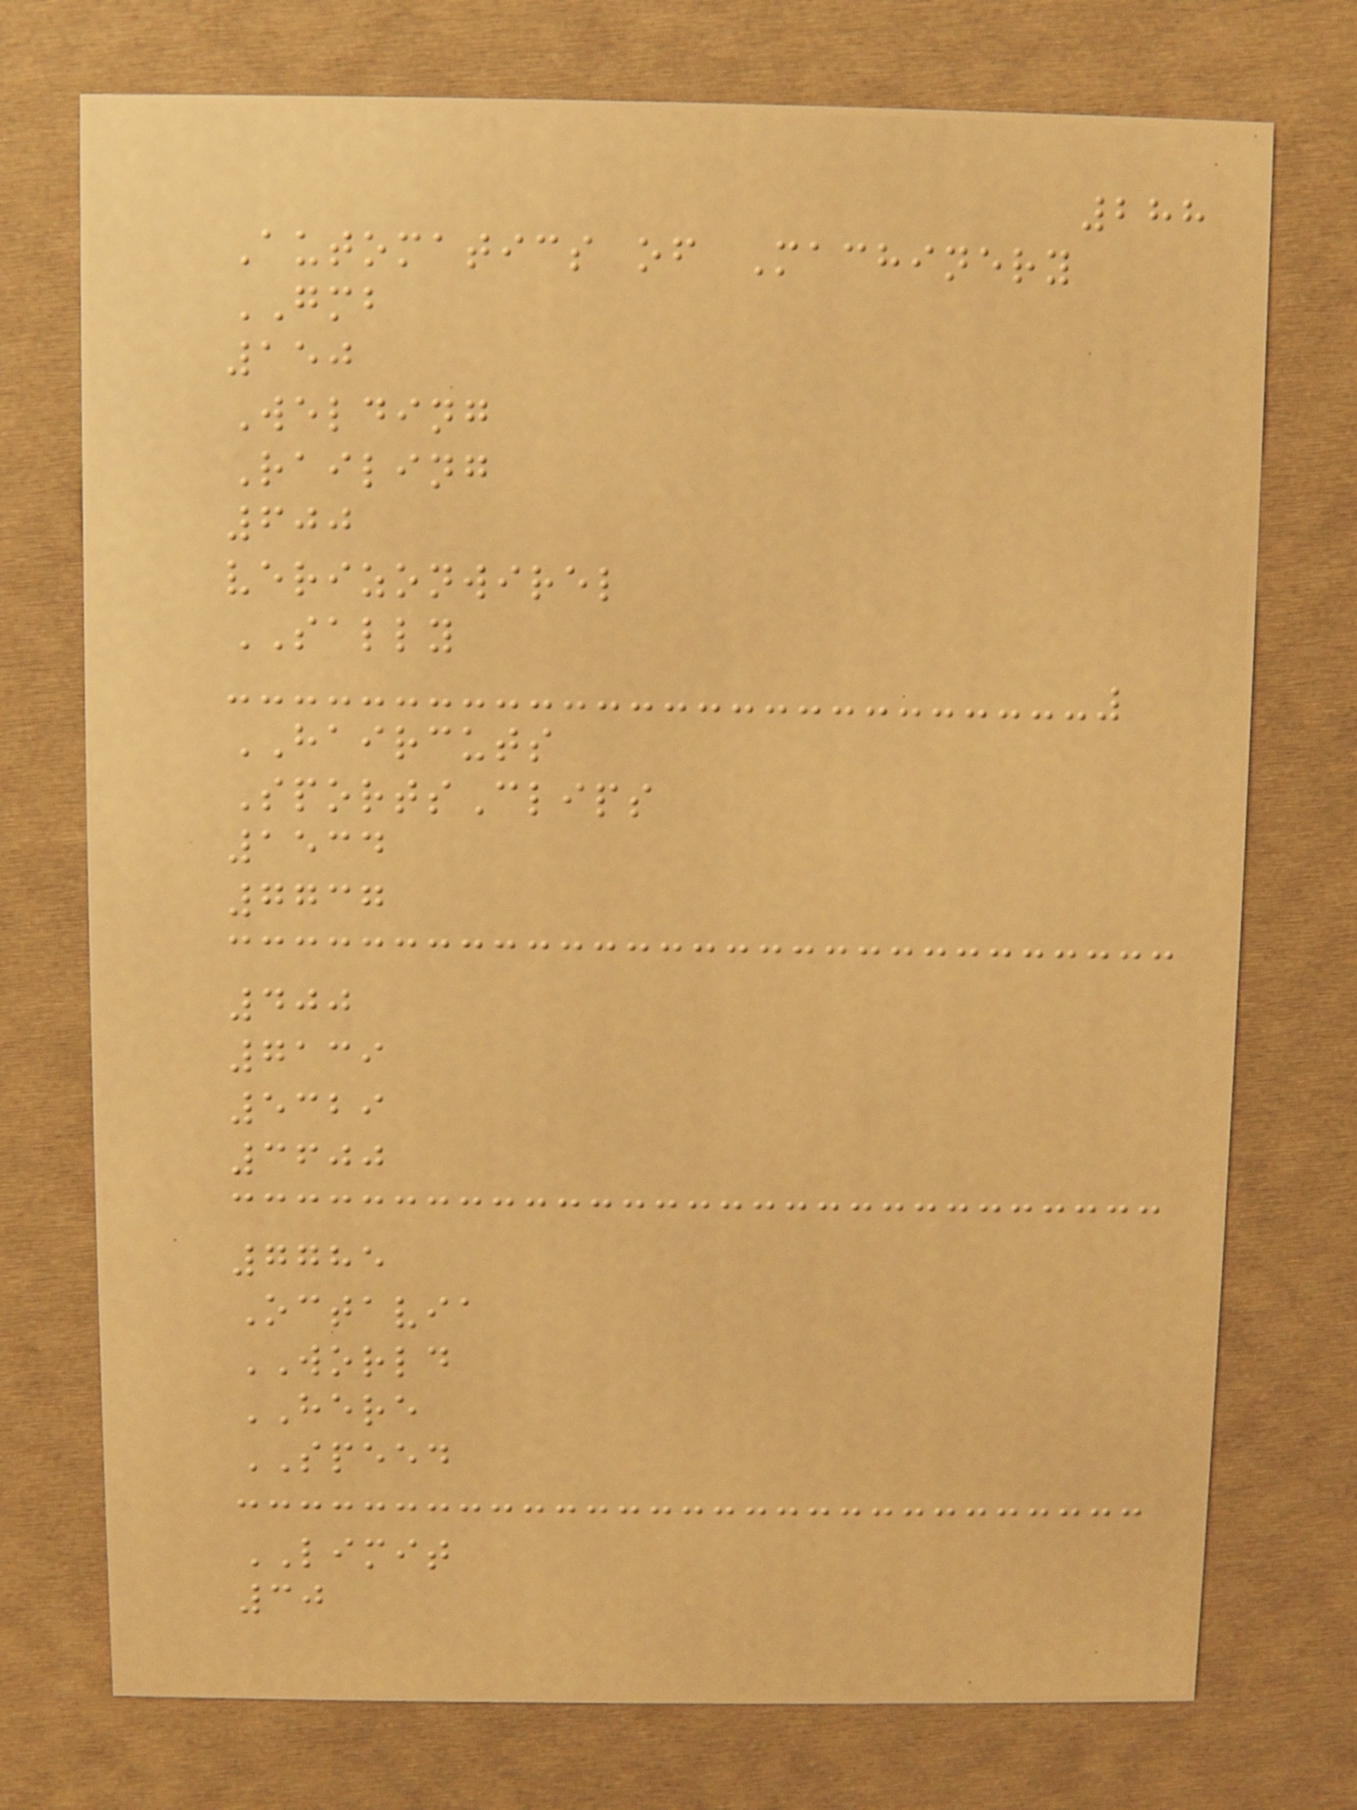288
Automatics of Machinery
GMB
150
Welding
Railing
600
verizonwirel
SALLY
HAIRCUTS
SportsClips
1534
7737
400
7139
5329
3600
7785
Octavia
WORLD
HERE
SPEED
LIMIT
30
